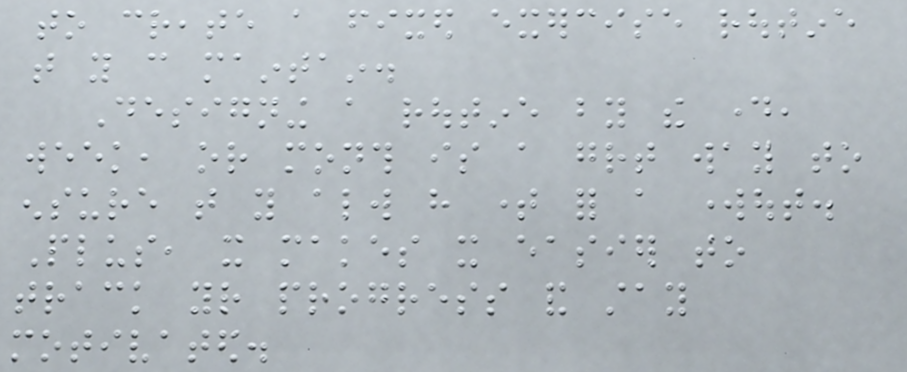to create a fixed exercise routine
that you can maintain.
Designing a routine by the day,
week, or month is a great way to
ensure that you always have time for a workout.
Plus, it makes it easier to
track your progress and stay
motivated.
